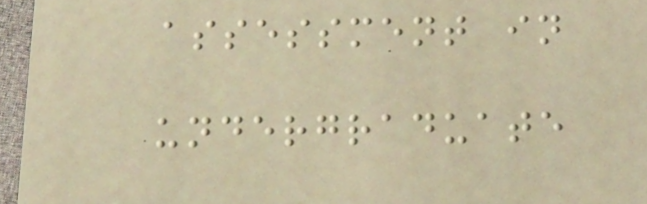assessment in
undergraduate
